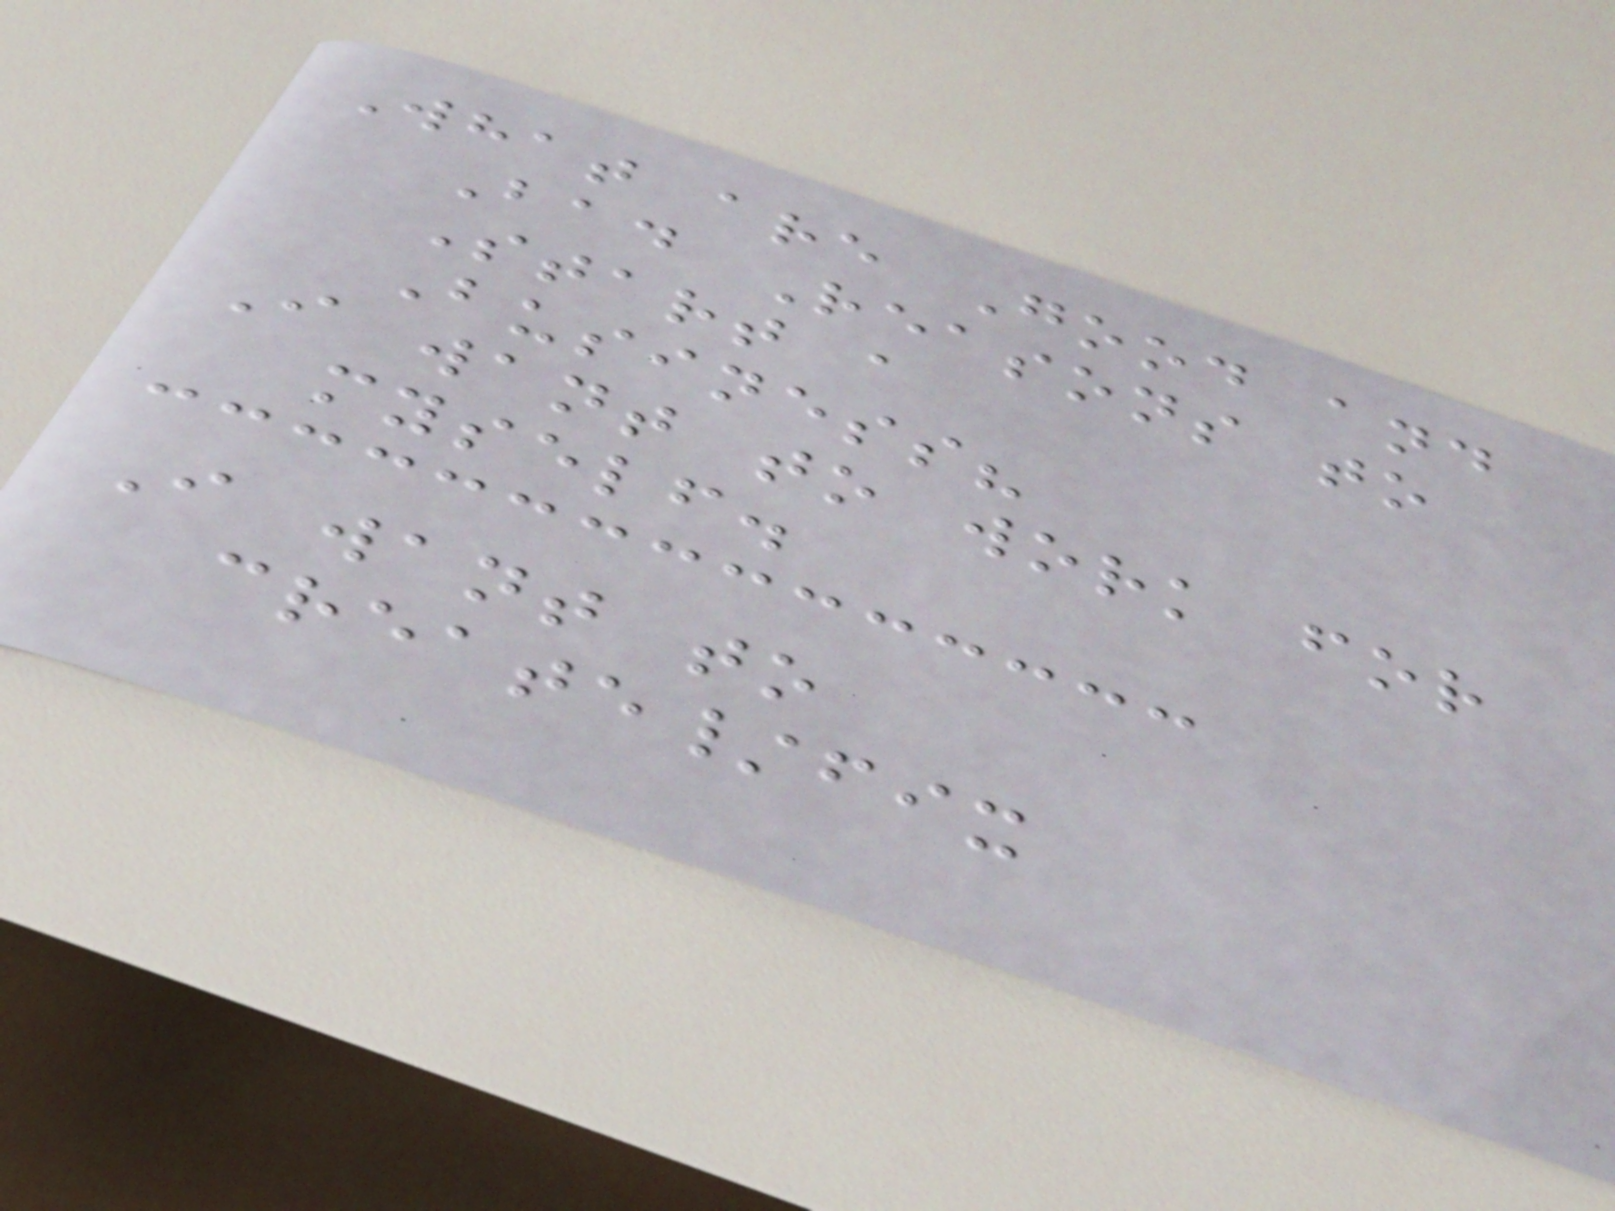What are Good and
Bad Reasons to
Start a
Business?
I want to work for
myself.
I want to
create/fix
